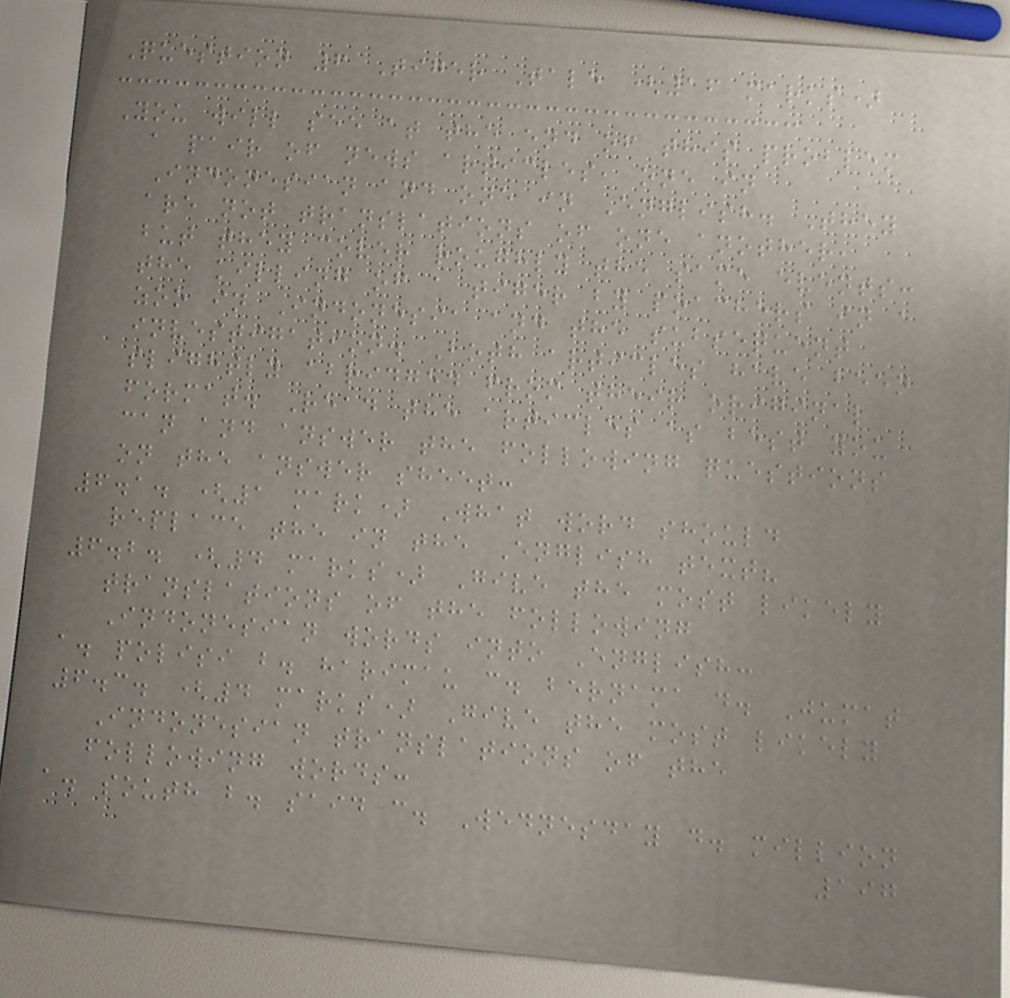Question 6 Tiger Tale (16 marks)
You will see at the end of this problem
a pair of news articles, one in
Indonesian and one in English. They
are not translations of one another,
but they cover roughly the same events:
the killing of a tiger by poachers in a
zoo in Indonesia and the subsequent
investigation. Both articles have been
slightly abridged from their original
format. Read the articles as best you
can and answer the following questions
on the answer sheet:
6.1. (1 mark) What word should
replace the in the English text?
6.2. (4 marks) Give the most likely
translations of the following
Indonesian words into English:
a. polisi b. harimau c. bernama d. Jumat
6.3. (4 marks) Give the most likely
Indonesian translations of the
following words:
a. south b. said c. Wednesday d. million
197
